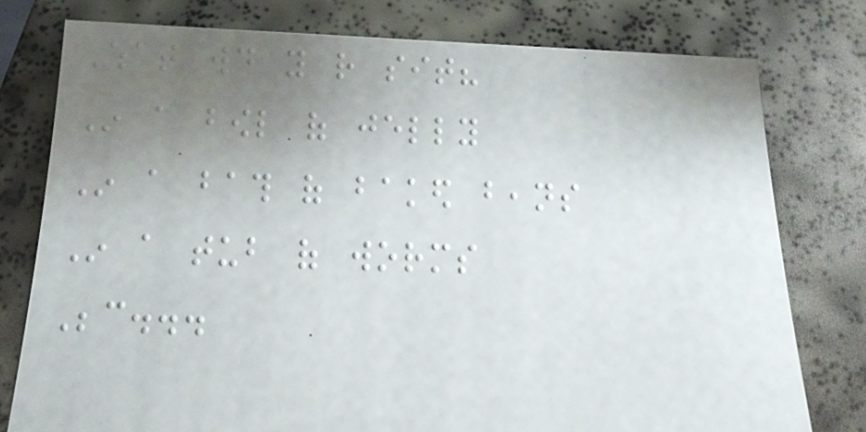What would you rather sit?
In a bowl of jelly
In a bath of baked beans
In a tub of worms
Because...
